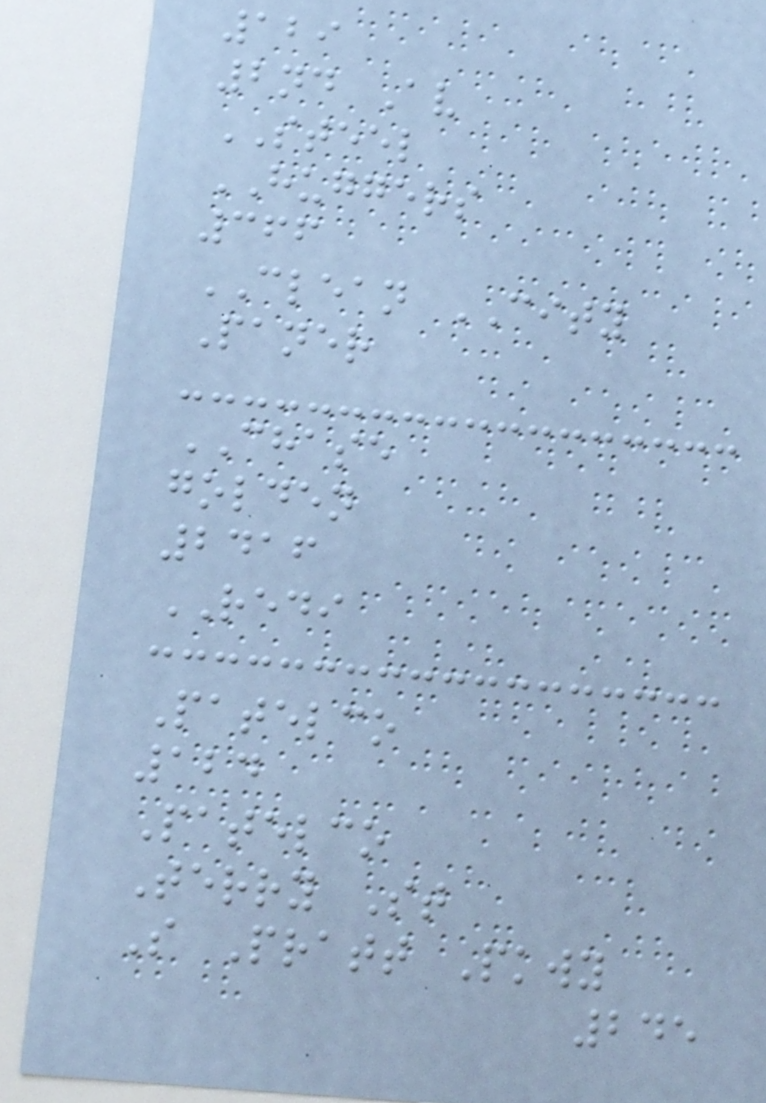129
2nd Av
STEEL
HUGGERS
366
CLEAN CITY
Paner
CHASE
golden
2416
REDI
Patelco
124
Patelco
Terry St
S Pratt Pkwy
245
